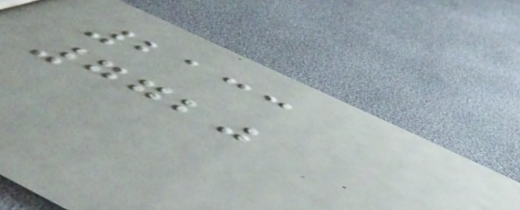2133
7720
